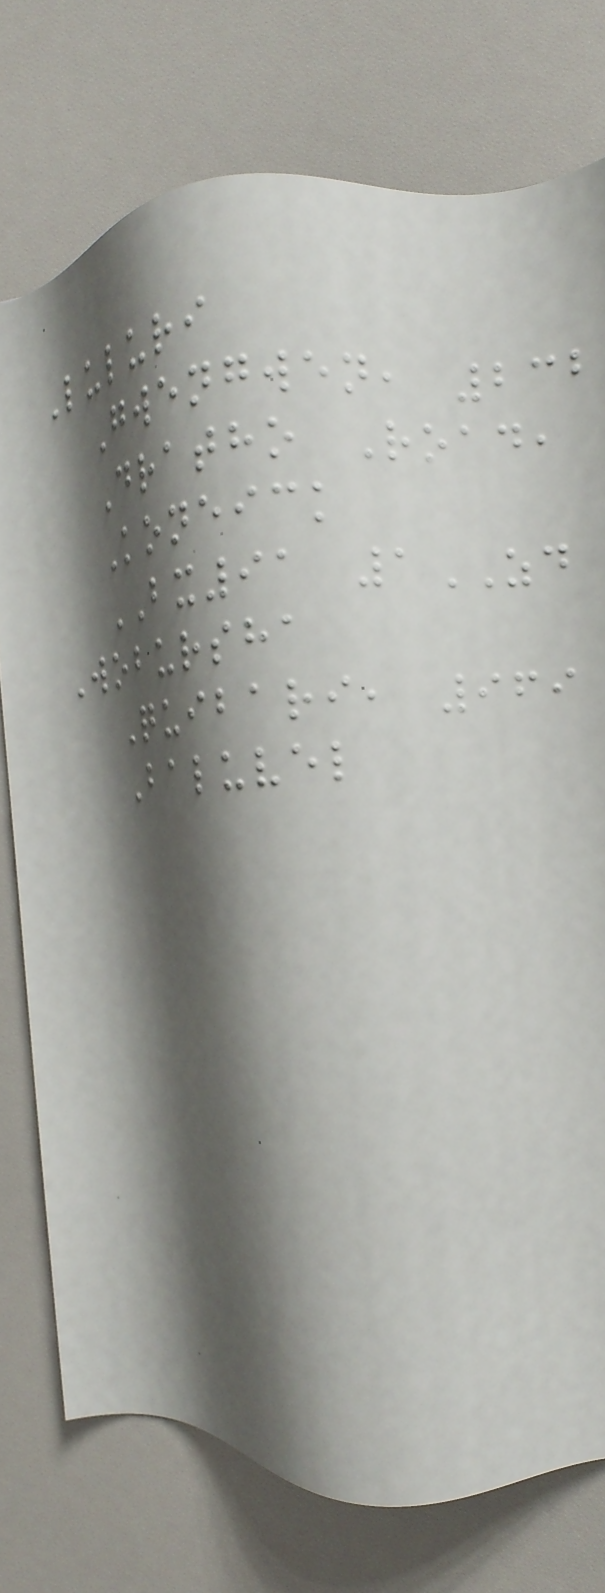Luluri
Gwengwen, 232
Dratho Road,
Koneick
BX91 1ZD
Wobursha
Quibari, 969
Baluvel
